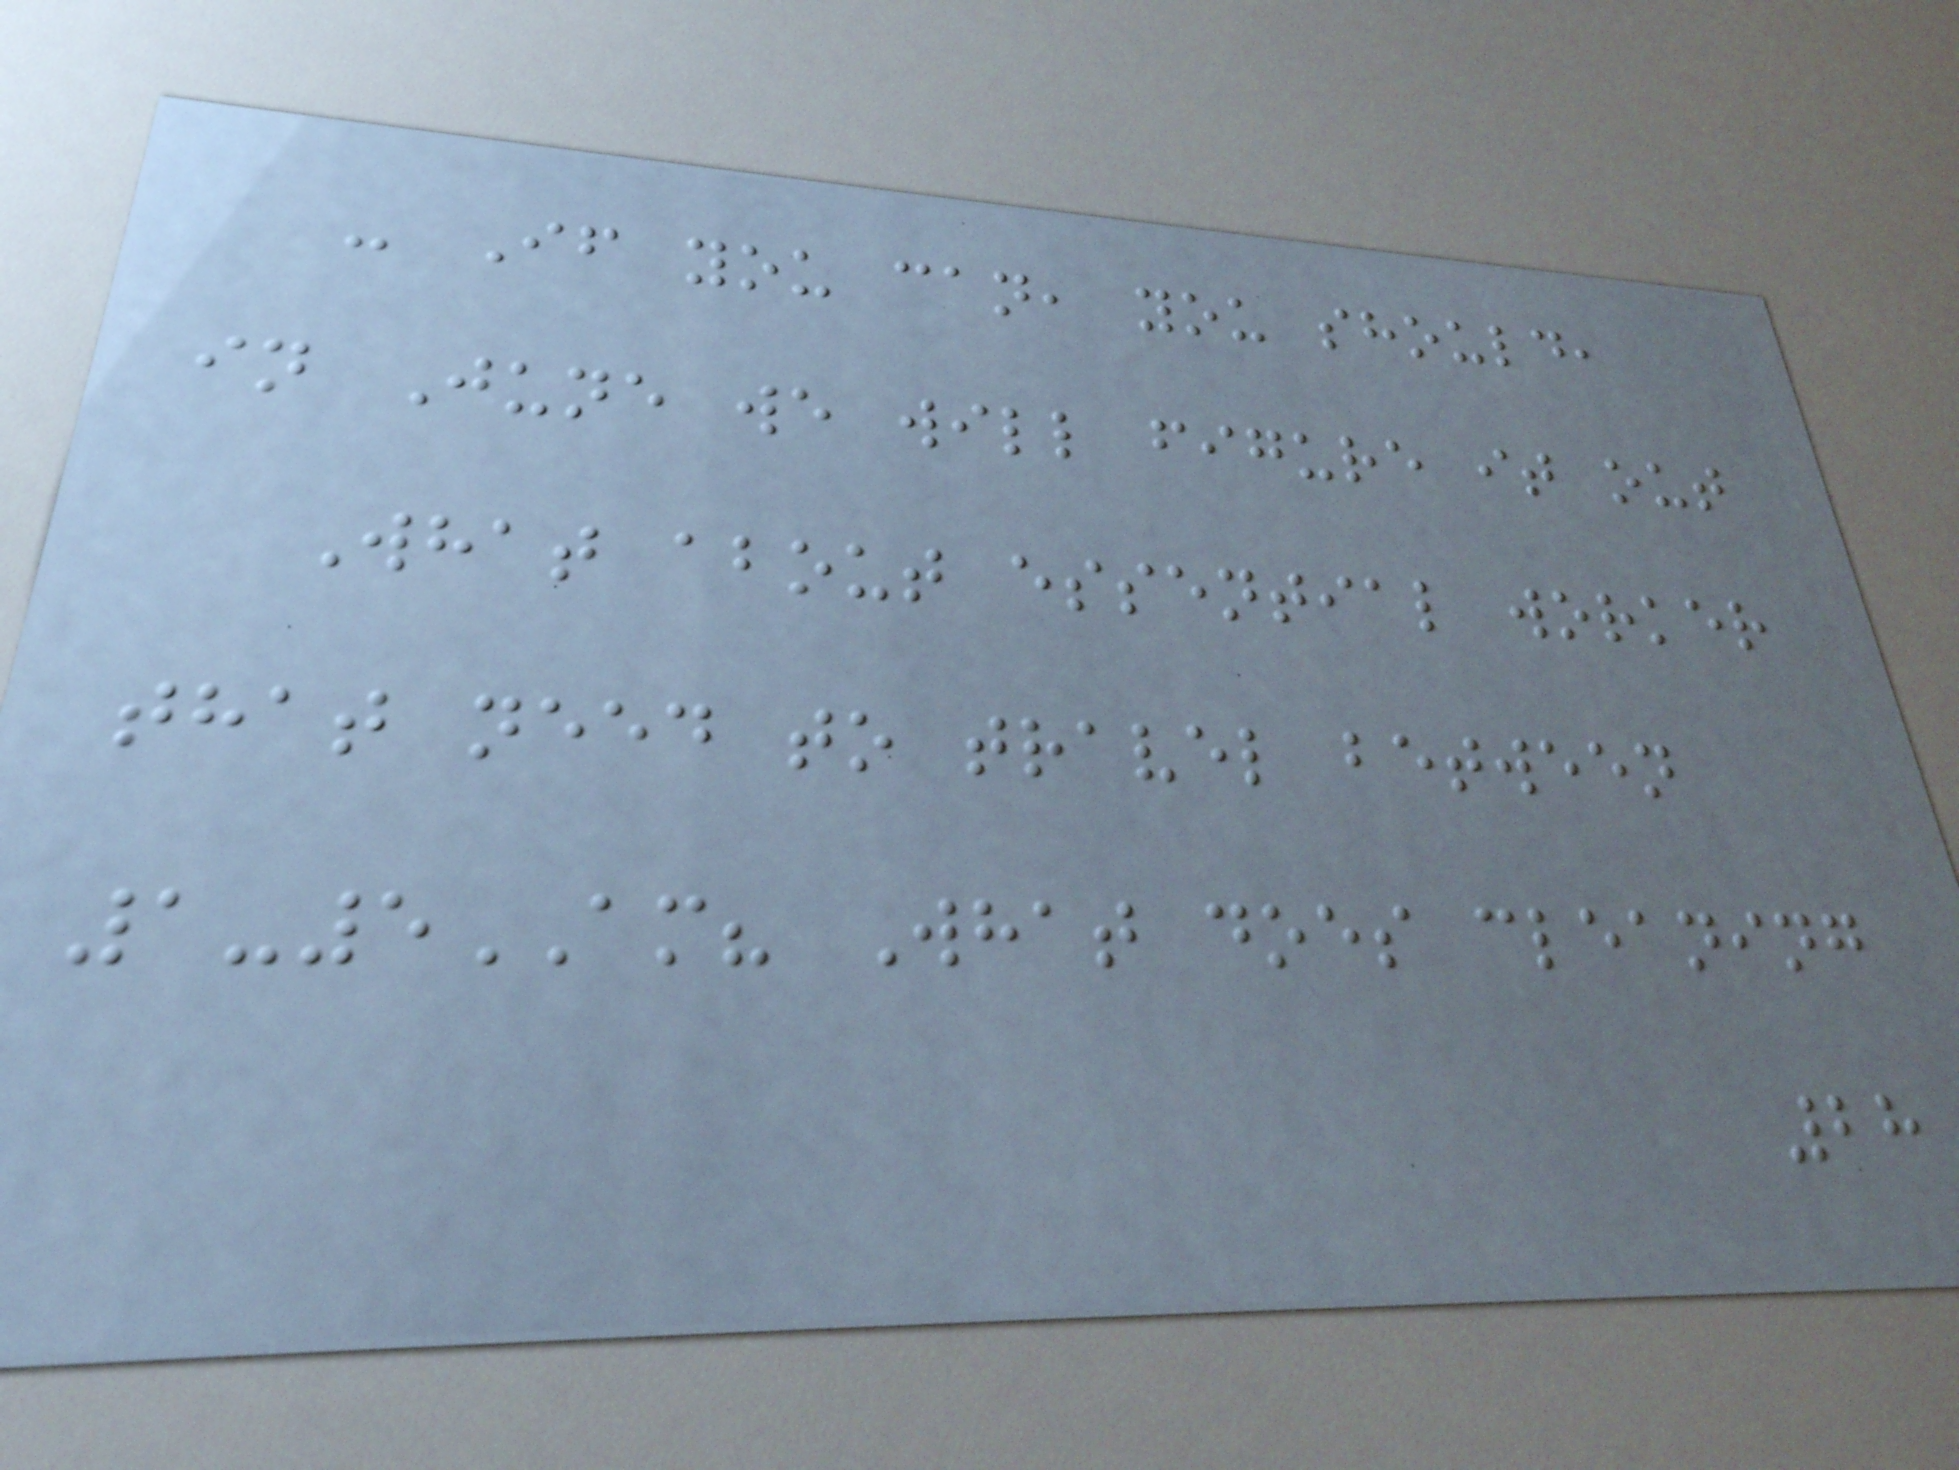- If you can, you should,
in June we will figure it out
What about essential worker
that need to travel between
1-5AM? What does cleaning
28
